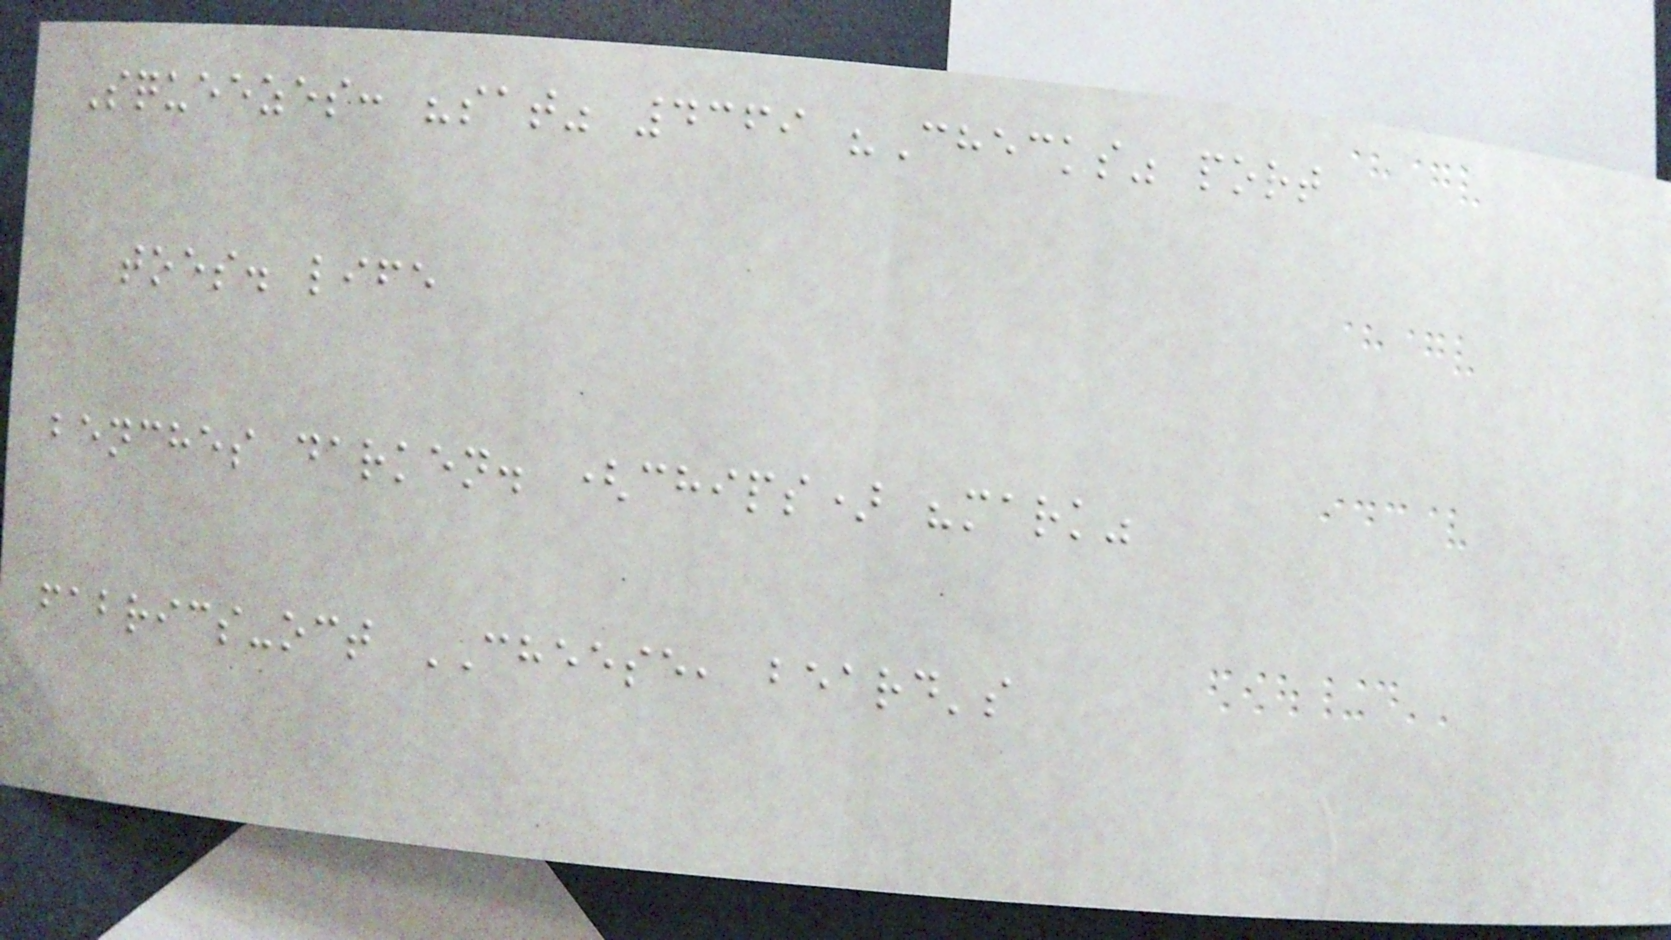Squeezes: "sat" 4369 "Checks" port
toes. life
benches darken. (chips) "mark"
fabrics-oct CHEESE, beard's
